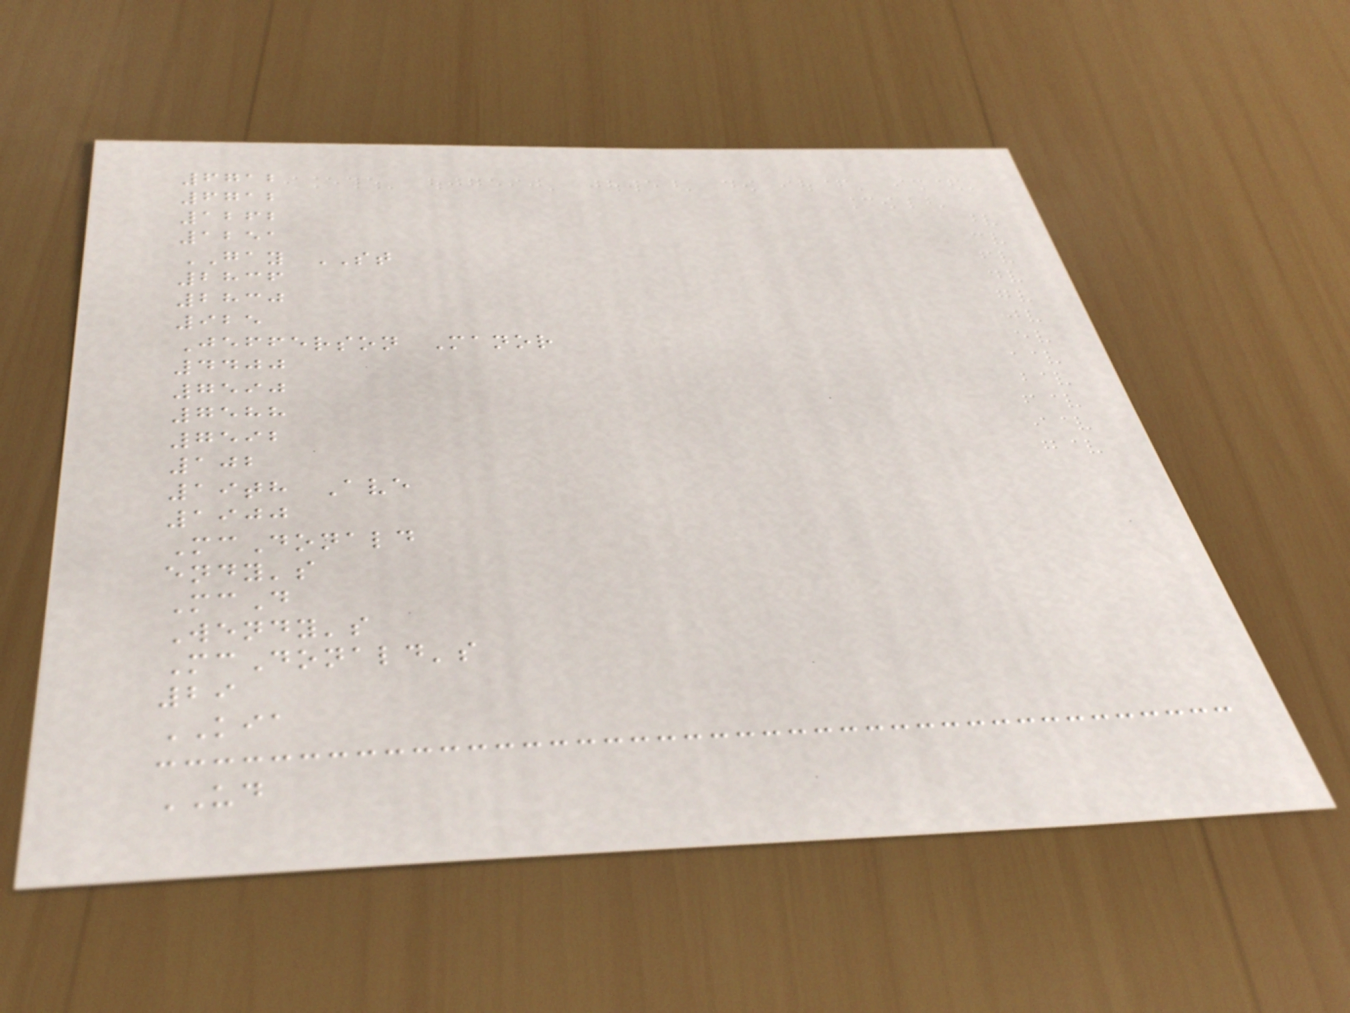6712
6712
1262
1251
GAY ST
2836
2830
925
Jefferson Manor
4400
7590
7588
7592
102
19th Ave
1900
McDonald
endy's
McD
Wendy's
McDonald's
29
KIA
UD
